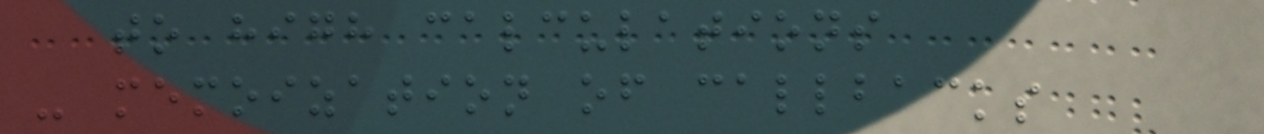to high calculations
- memoization of callbacks
